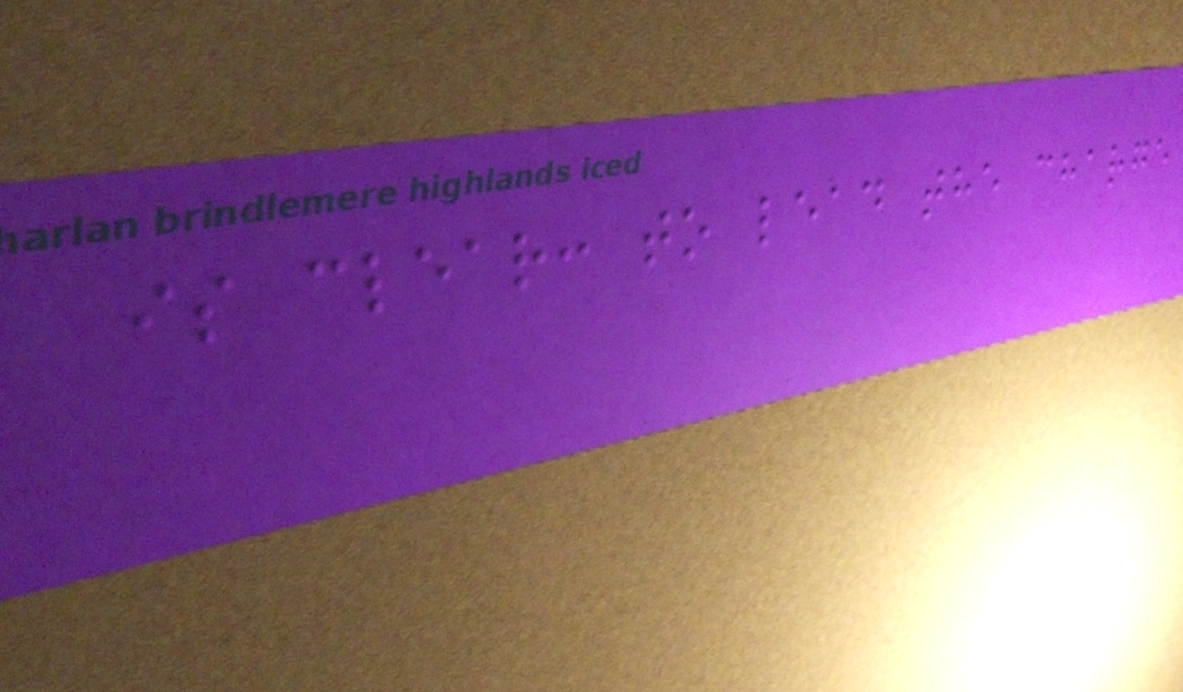is clear: to lead the charge
